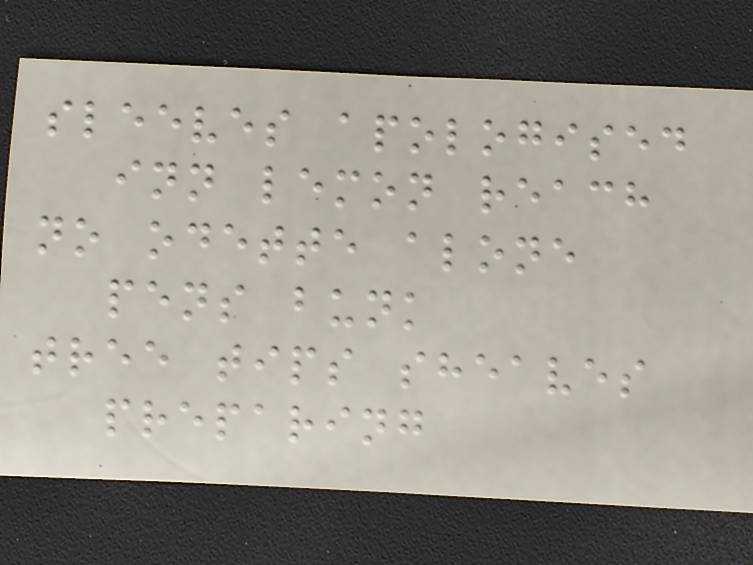sleeves apologised
inn lemon reach
no odette alone
pens bunk
tree tips sheaves
preparing
